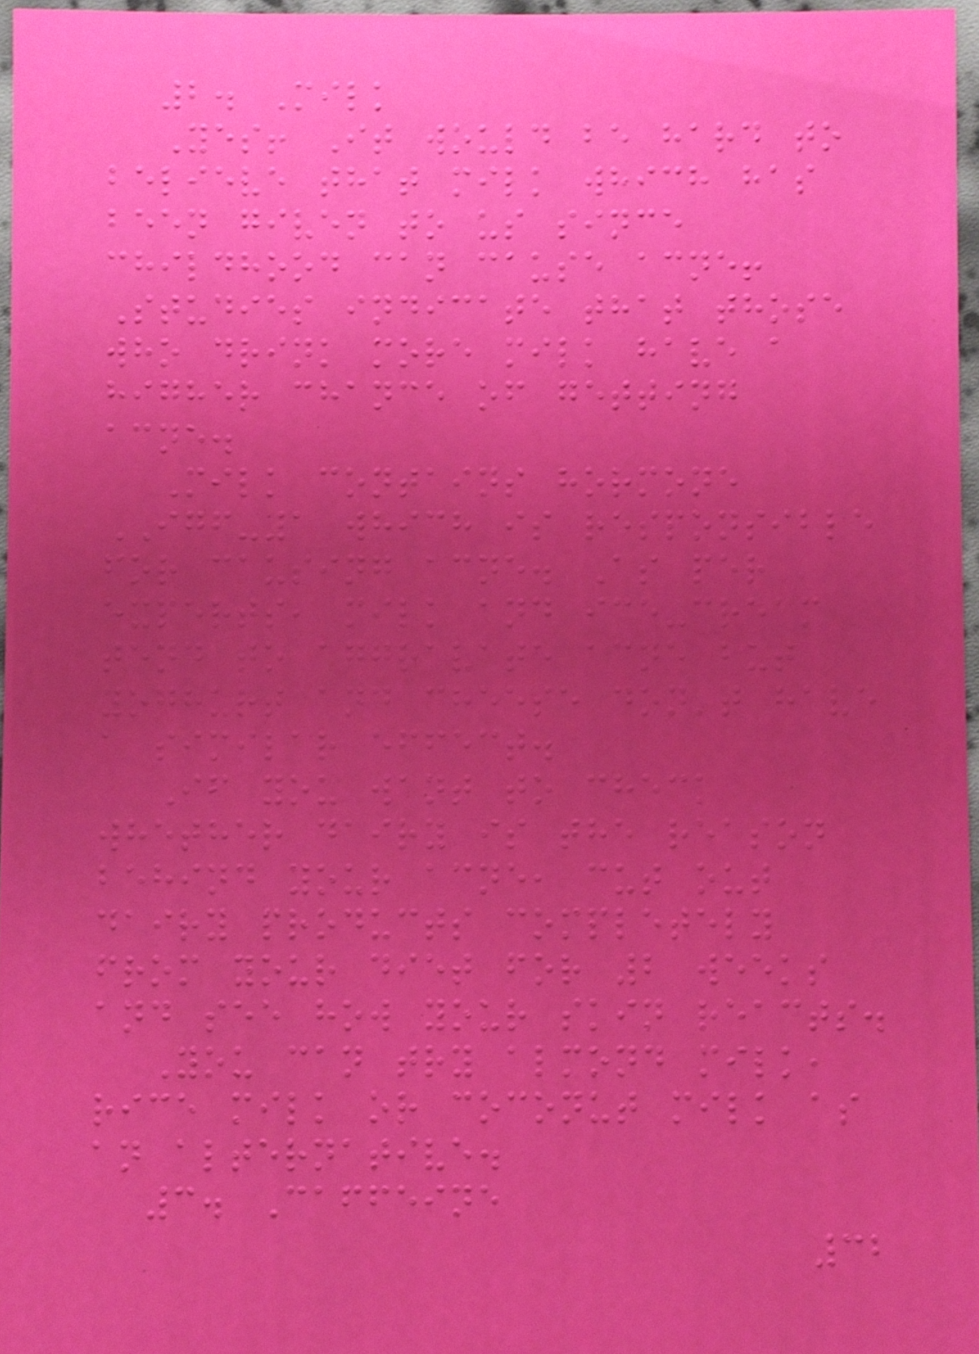2. Milk
Yes! It would be hard to
believe that milk which has
been given to us since
childhood can cause acne!
Studies indicate that those
who drink more milk have a
higher chance of getting
acne.
Milk contains hormone
IGF-1 which is responsible
for causing acne. As per
experts, milk and ice-cream
tend to aggravate acne but
yoghurt and cheese don't have
a similar effect.
If you want to check
whether dairy is the reason
behind your acne, cut out
dairy products completely
from your diet for 2 weeks
and see how your skin reacts.
You can try almond milk,
rice milk or coconut milk as
an alternative.
3. Caffeine
32
